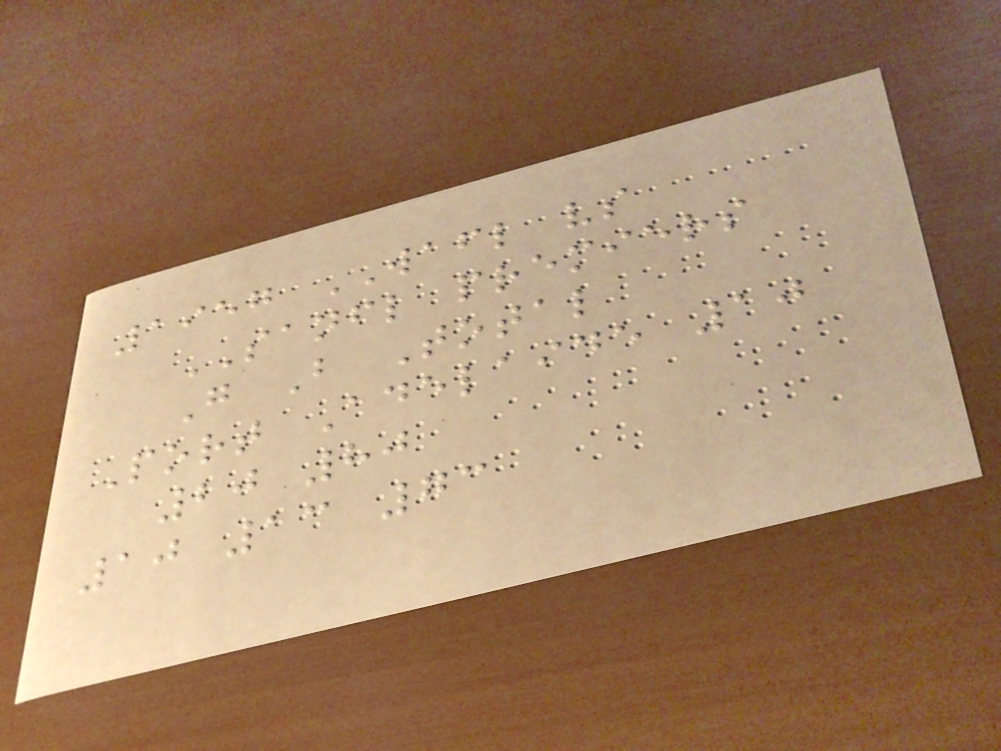1957 WAFL vs
SANFL premiers
G B Total
Port Adelaide 10
20 80
10 13 73
